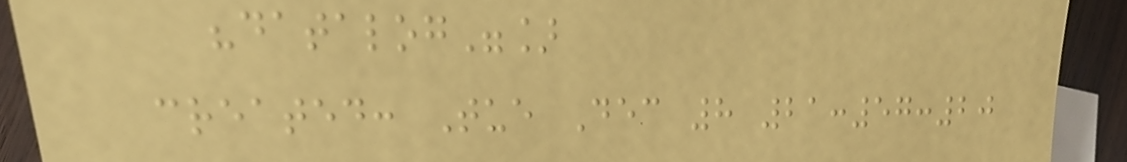"datalog"]
created: Tue Dec 8 21:57:20
